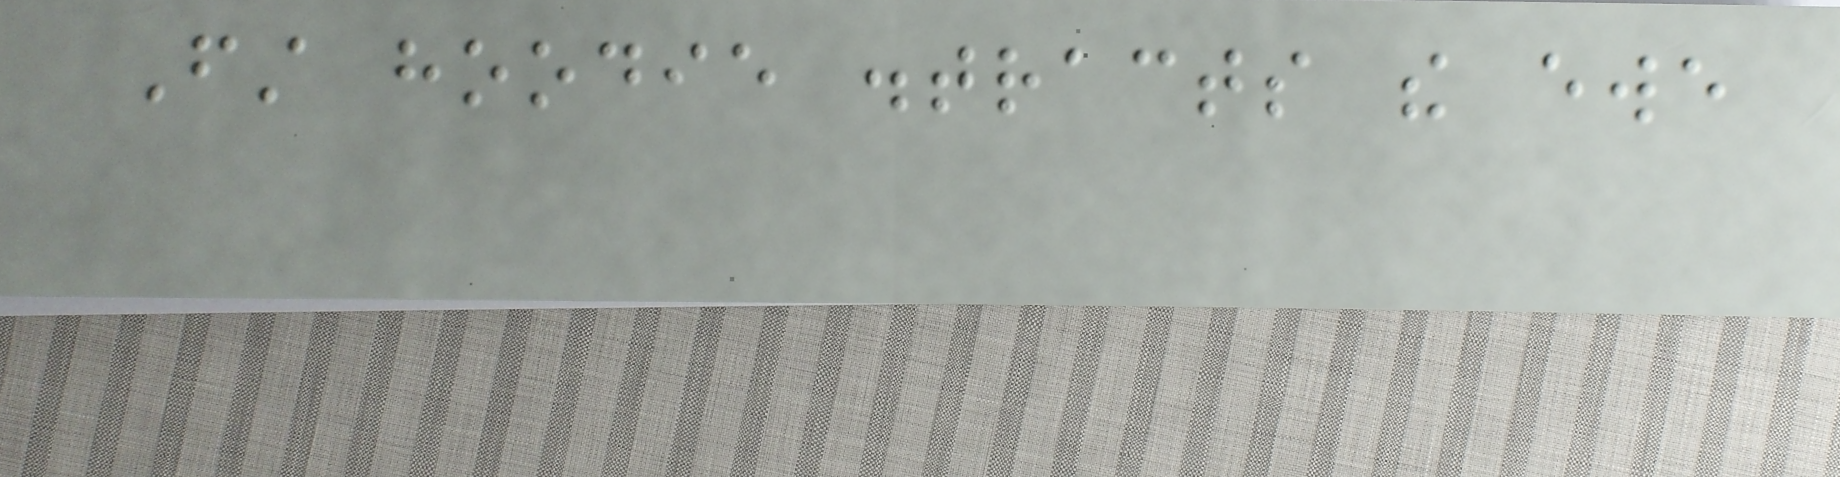First hoodie distracts the ewe
